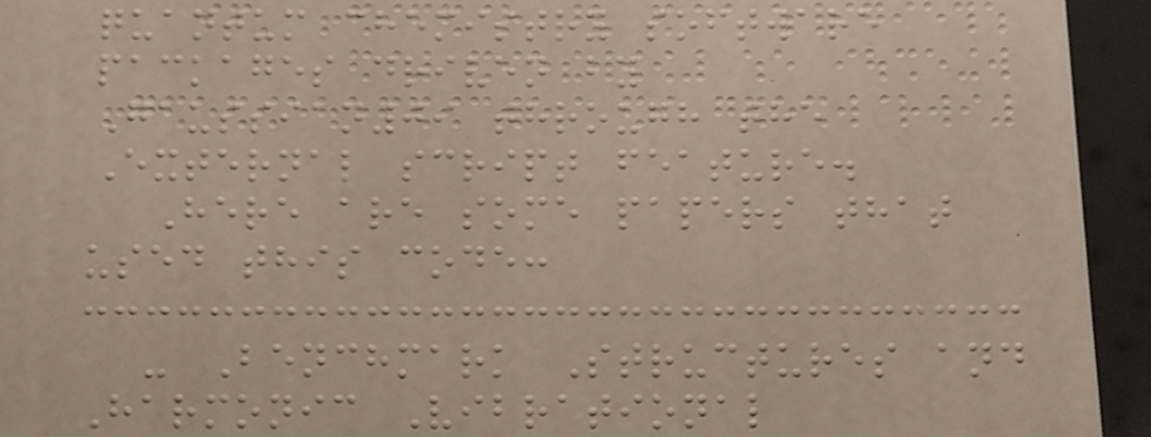quantum chemistry software
packages driven by
Gaussian09 through the
External script feature.
Here are some papers that
used this code:
- Benchmark Structures and
Harmonic Vibrational
